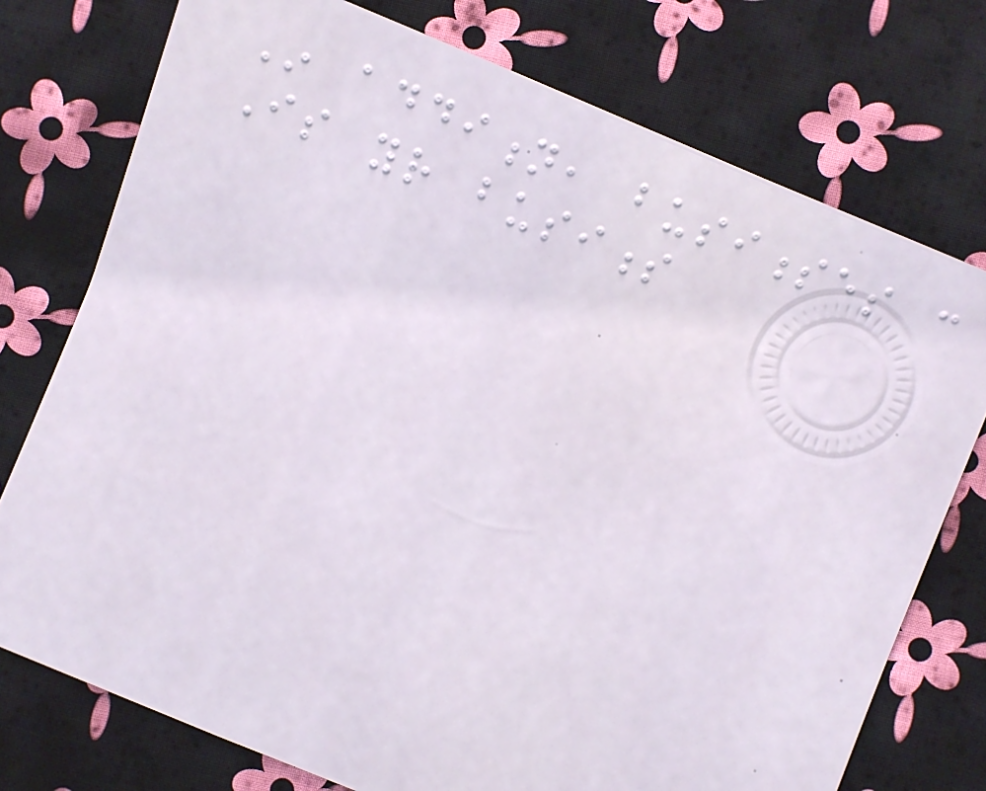In addition, businesses can
Is your business
